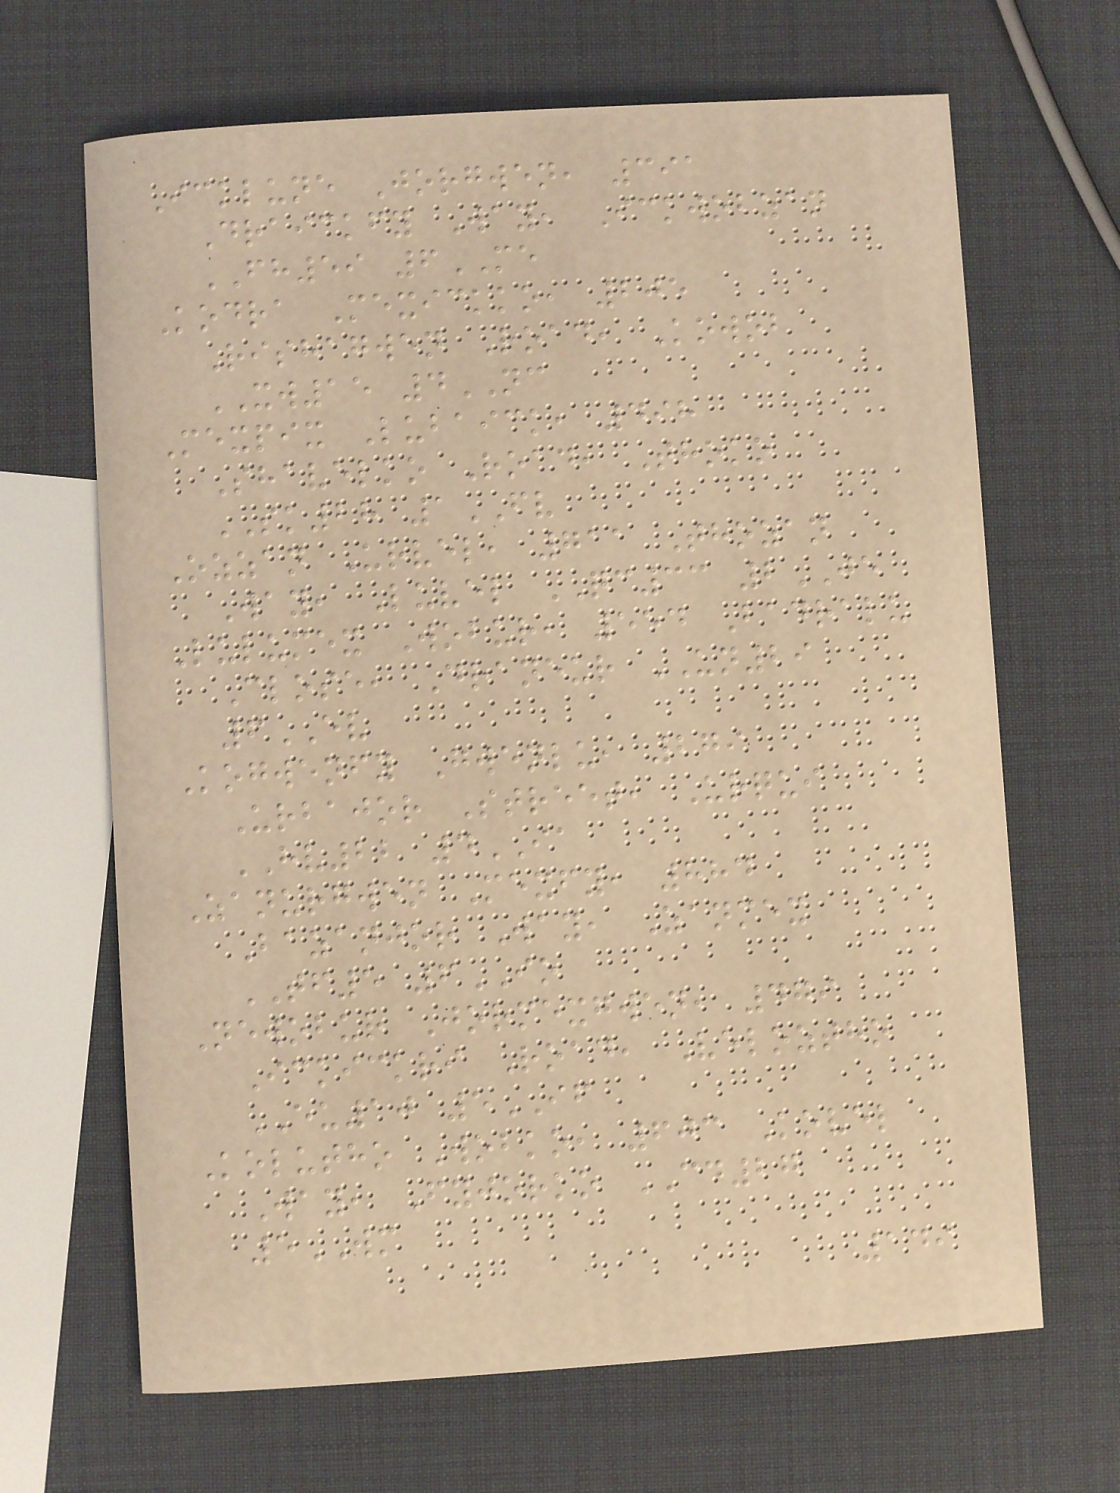Icklune Jorgwen, 391
Draickfy Way, Ickwobzan
FH59 6ME
Kodra Mexickko, 205
Rishagwen Road, Kowob
XW15 4NC
Mexpix Lubaick, 498
Shavelko Road, Thoko
SK28 1FV
Ozzan Urvel, 711 Thozan
Way, Luvel QC33 2JE
Lulumex Wobur, 554 Badralu
Close, Draneur UN29
6EV
Kogwenfy Gwenlu, 279
Urbajor Street, Urqui
HV22 4IA
Zanurgwen Mexfy, 884
Bazanjor Way, Zanmex
TF5 6IO
Newobur Jormexgwen, 479
Ickickri Road, Veloztho
EU10 5IF
Kolutho Wobko, 603 Kovel
Way, Fyjorko CD27
5WM
149
